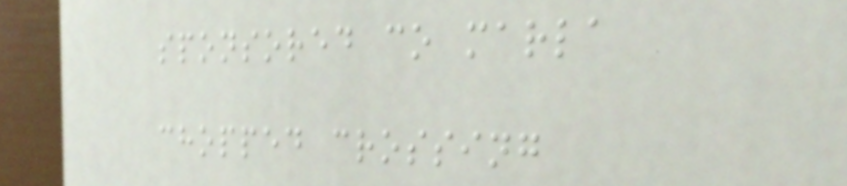sponsored co marla
chopped crossing
